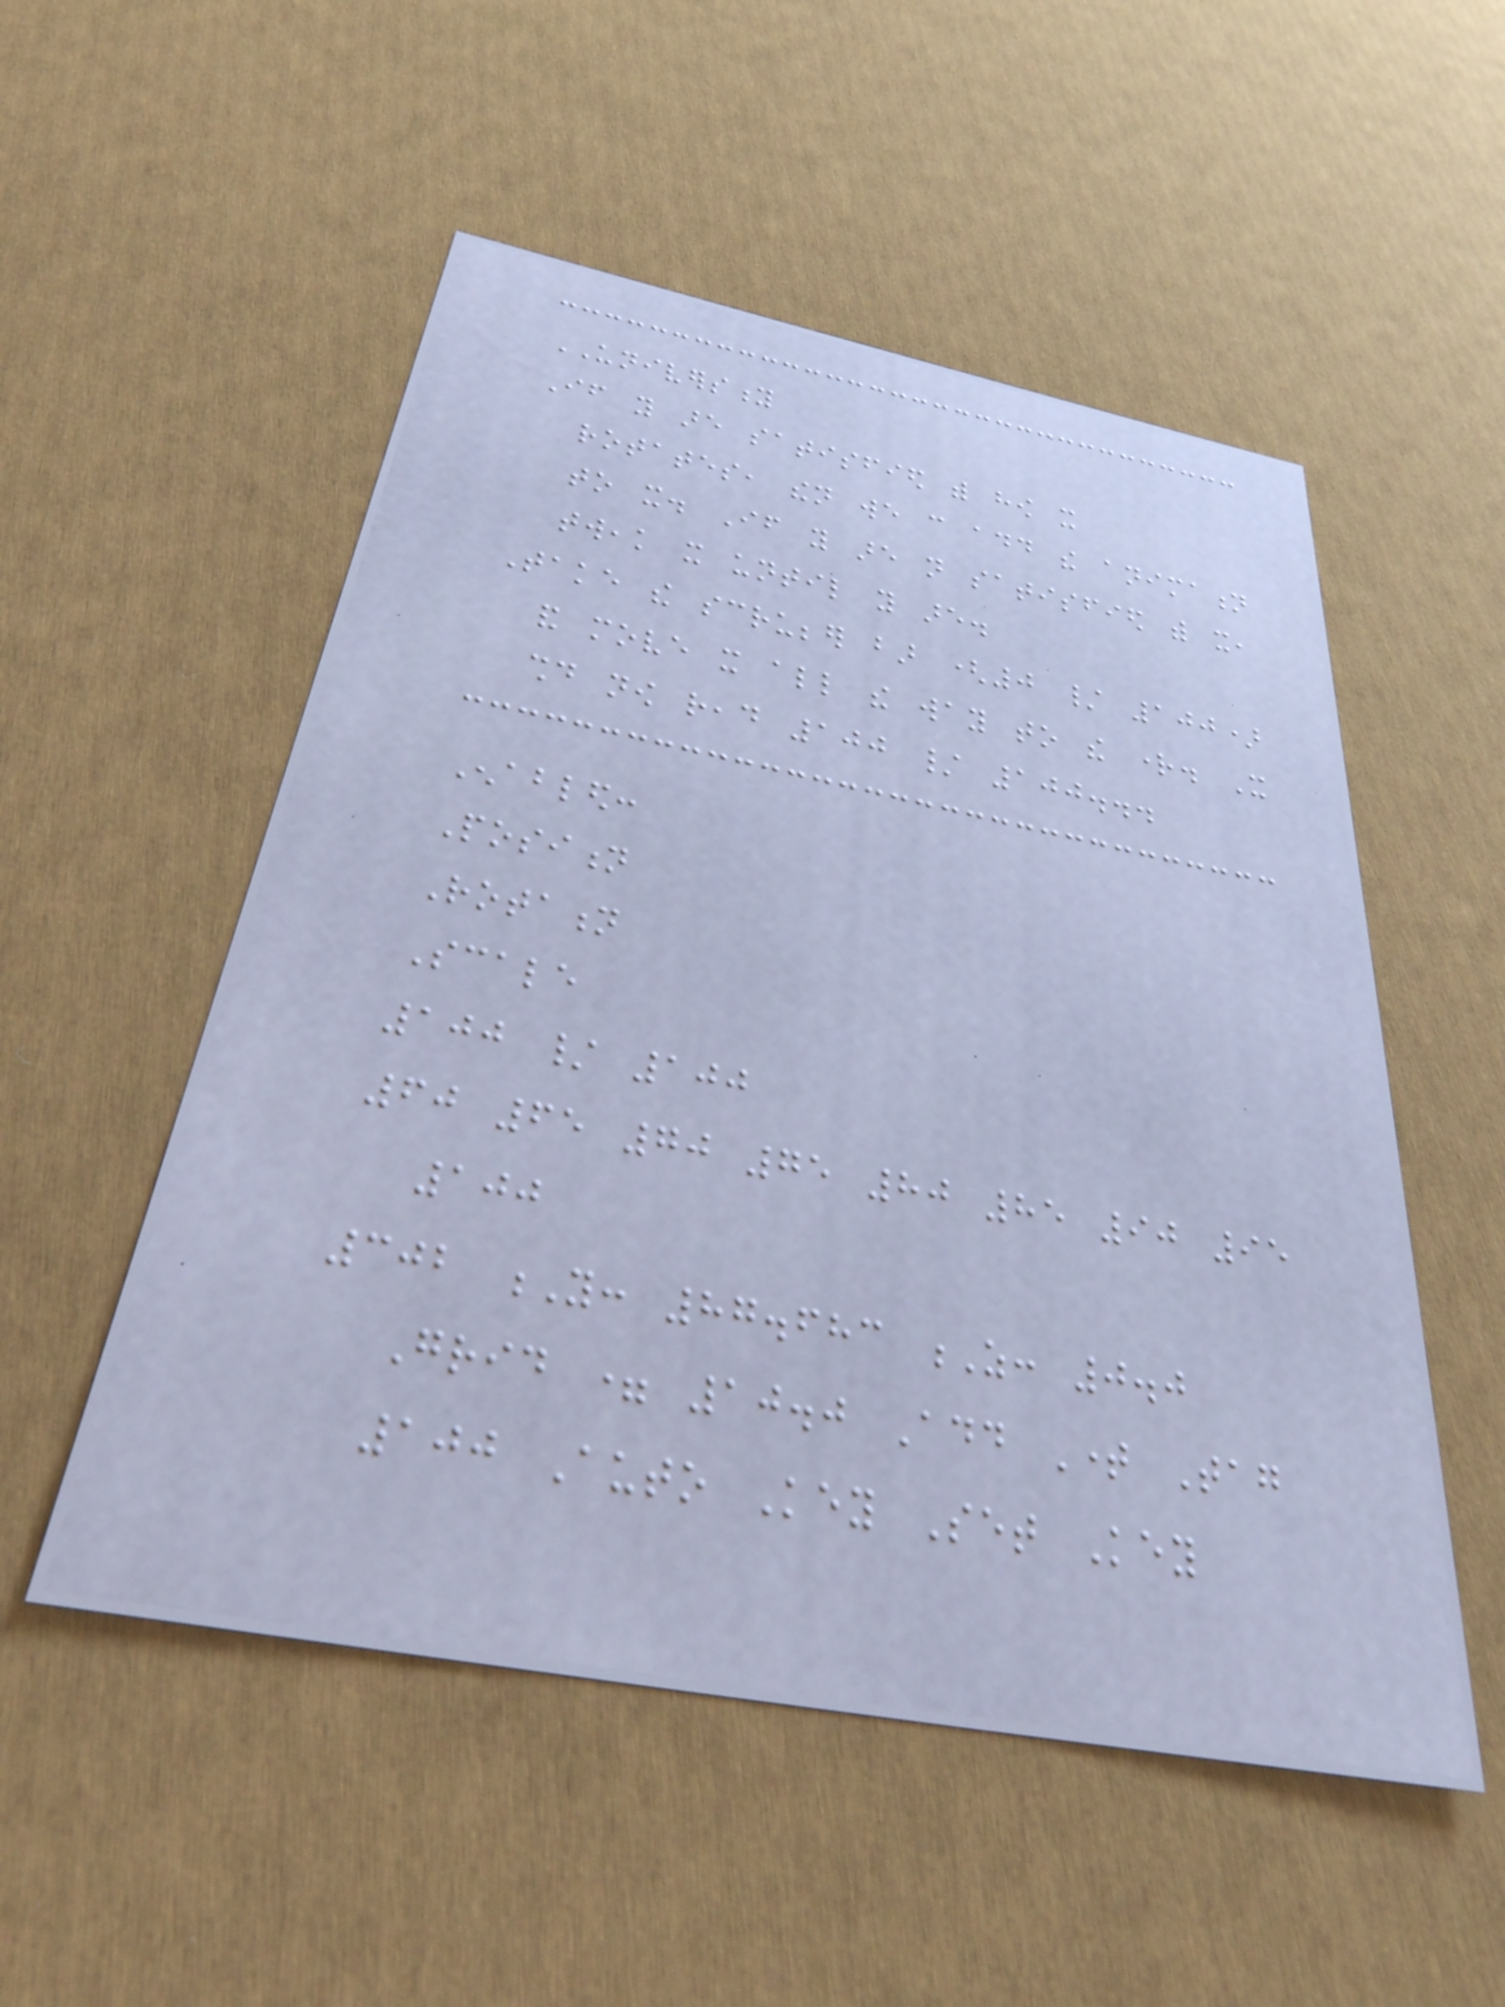UNIVERSITY
If you are satisfied with how it
rotates, then we can add the animation
to it. If you are not satisfied with it,
tweak it until you are.
Take the scrubber bar (0 / 100)
and move it all the way to the right. It
should now read 100 / 100...
Enabled:
Position
Rotation
Scale
100 / 100
60 65 70 75 80 85 90 95
100
302 Y: 87.683 Z: 0.0
Grid = 10.0 Add Time Tag
100 Auto Key Set Key
